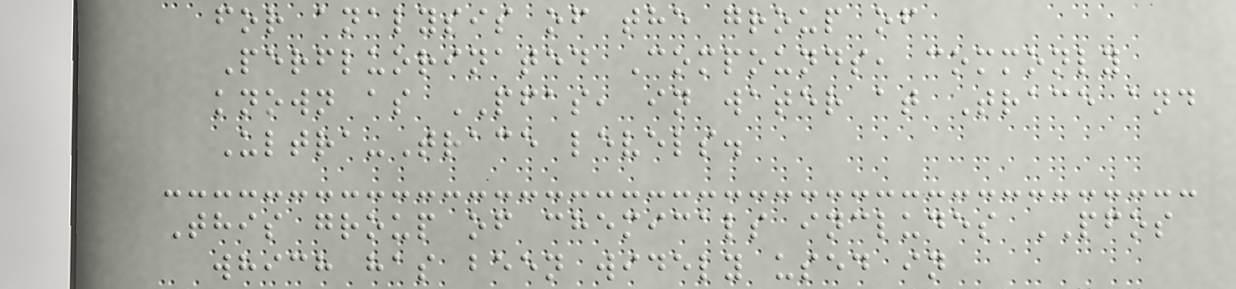for analysis of the group of
Perfluorinated Compounds, commonly
known as PFAS, in water at Trace and
Ultra-Trace levels.
This group of chemicals includes PFOS
which has been widely used in
